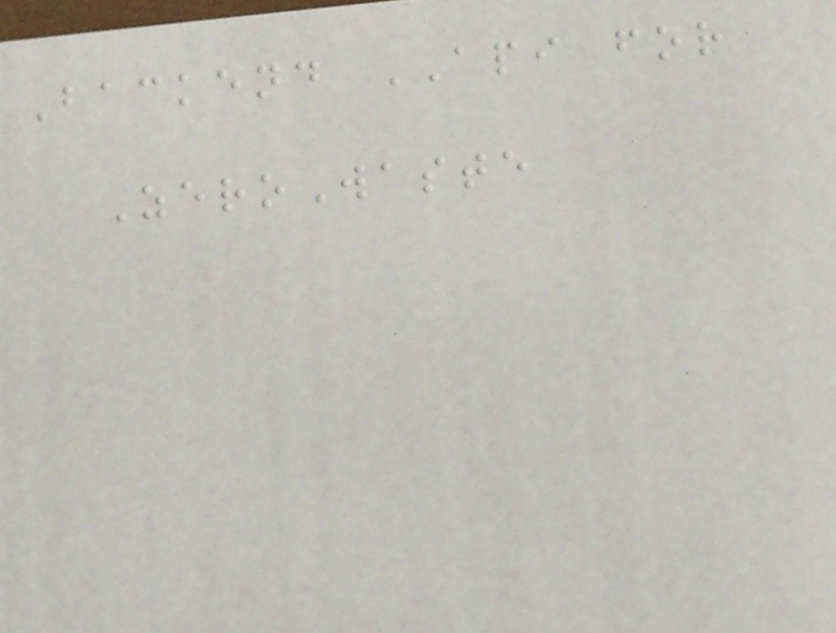Backend API for
ZeroWaste
